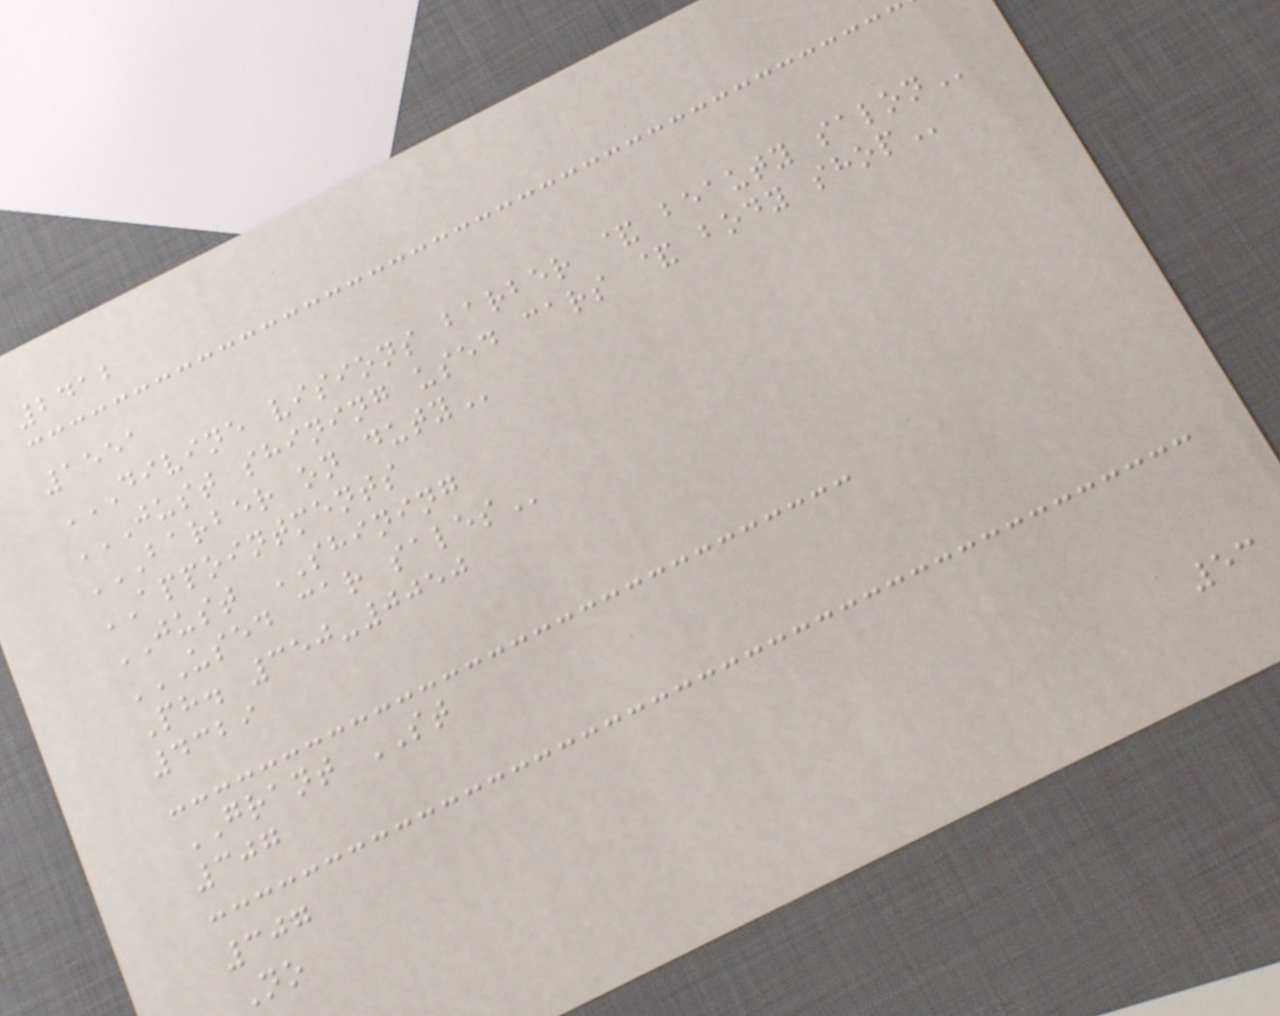2412
1551
DIVINE VISIONS BARBER & BEAUTY SALON
JUST SHINING USED CARS & BODY SHOP
BARBER ON DUTY
APPOINTMENTS
JUST SHINING
USED CAR SALES
Ph. 350-0050
4329
GRANT ST
307
307
No
53
